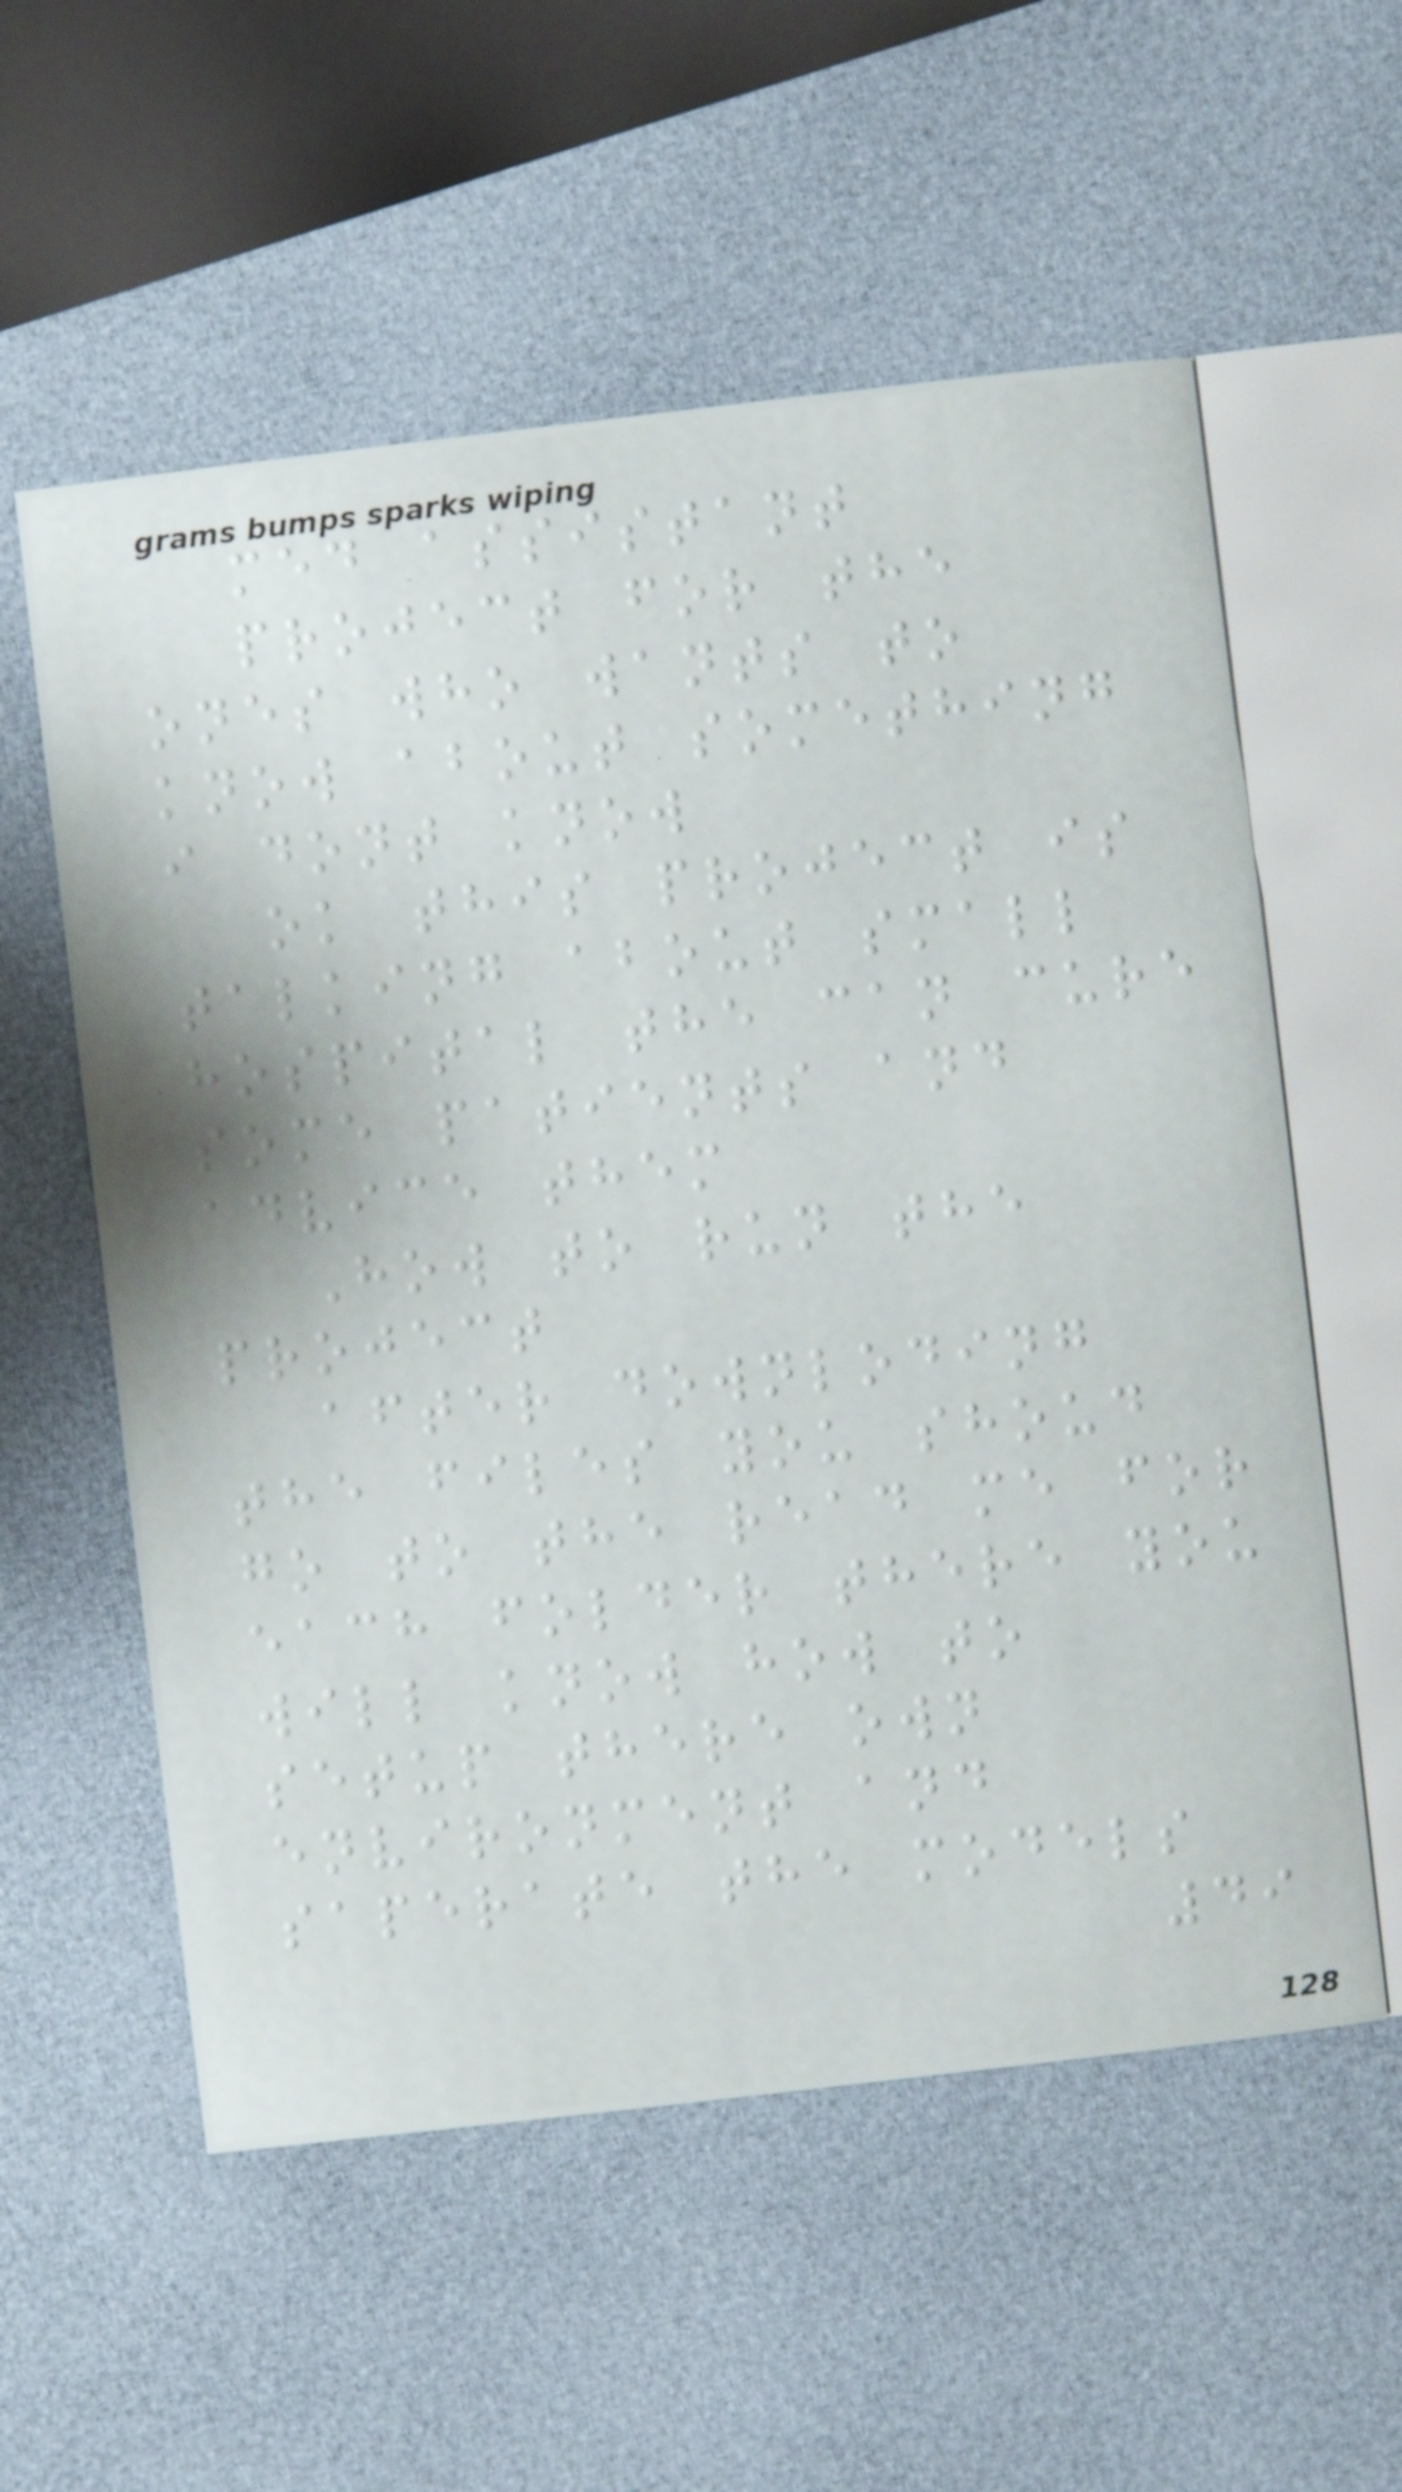med assistant
project for the
ones who wants to
know about something
i dont know
ok this project is
talking about small
hospital the can cure
some patients and
advice them
How to run the
project
after downloding
the files you shoud
go to the read me for
each folder there you
will know how to
setup there own
environment and
saperate the models
49
